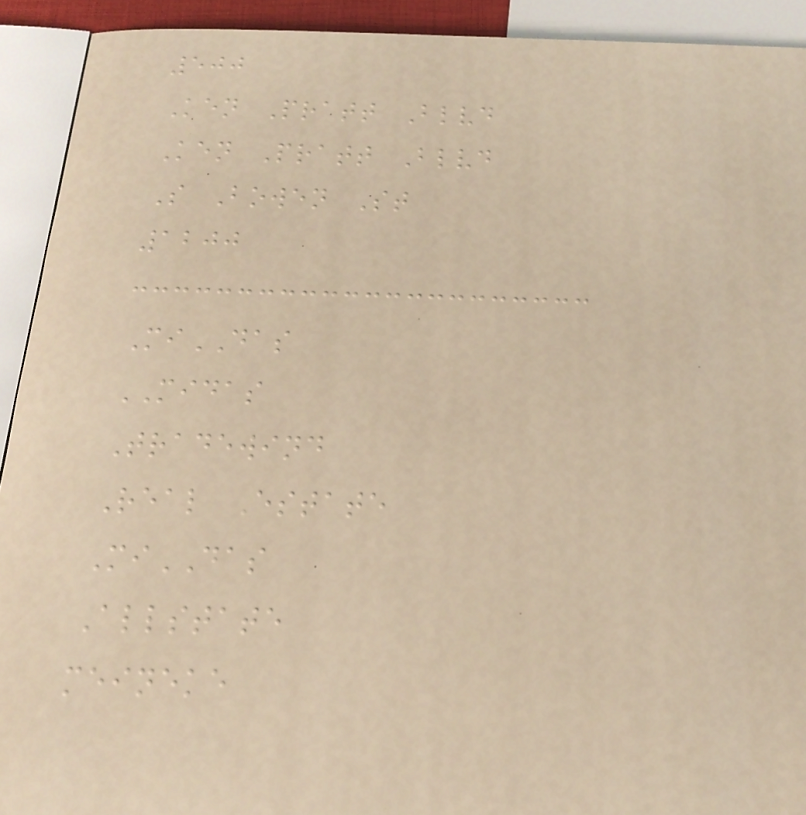500
Ken Pratt Blvd
Ken Pratt Blvd
S Bowen St
1200
MiDAS
MIDAS
Tradewind
Real Estate
MiDAS
Allstate
meineke
